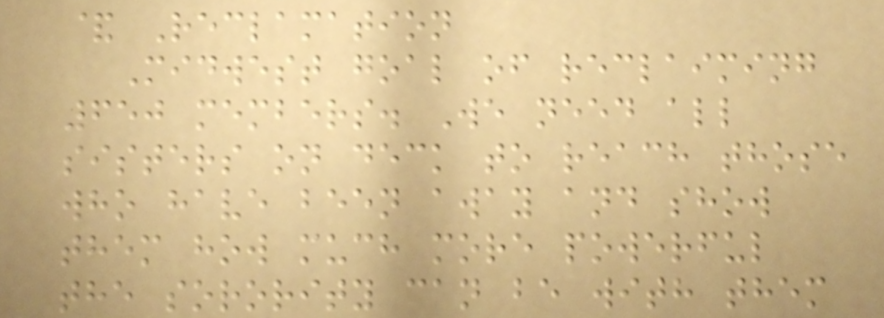& Reclamation
Midwest goal of reclaiming
650 members. We need all
sisters on deck to reach those
who have been away and show
them how much more powerful
the sorority can be with them
